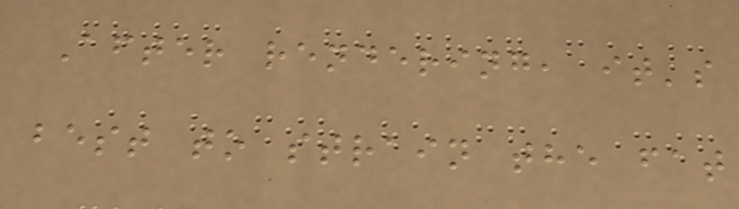After rendering, it's
best to strain the fat
